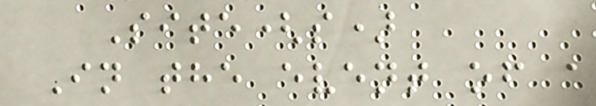Site(s)
In the event of a
